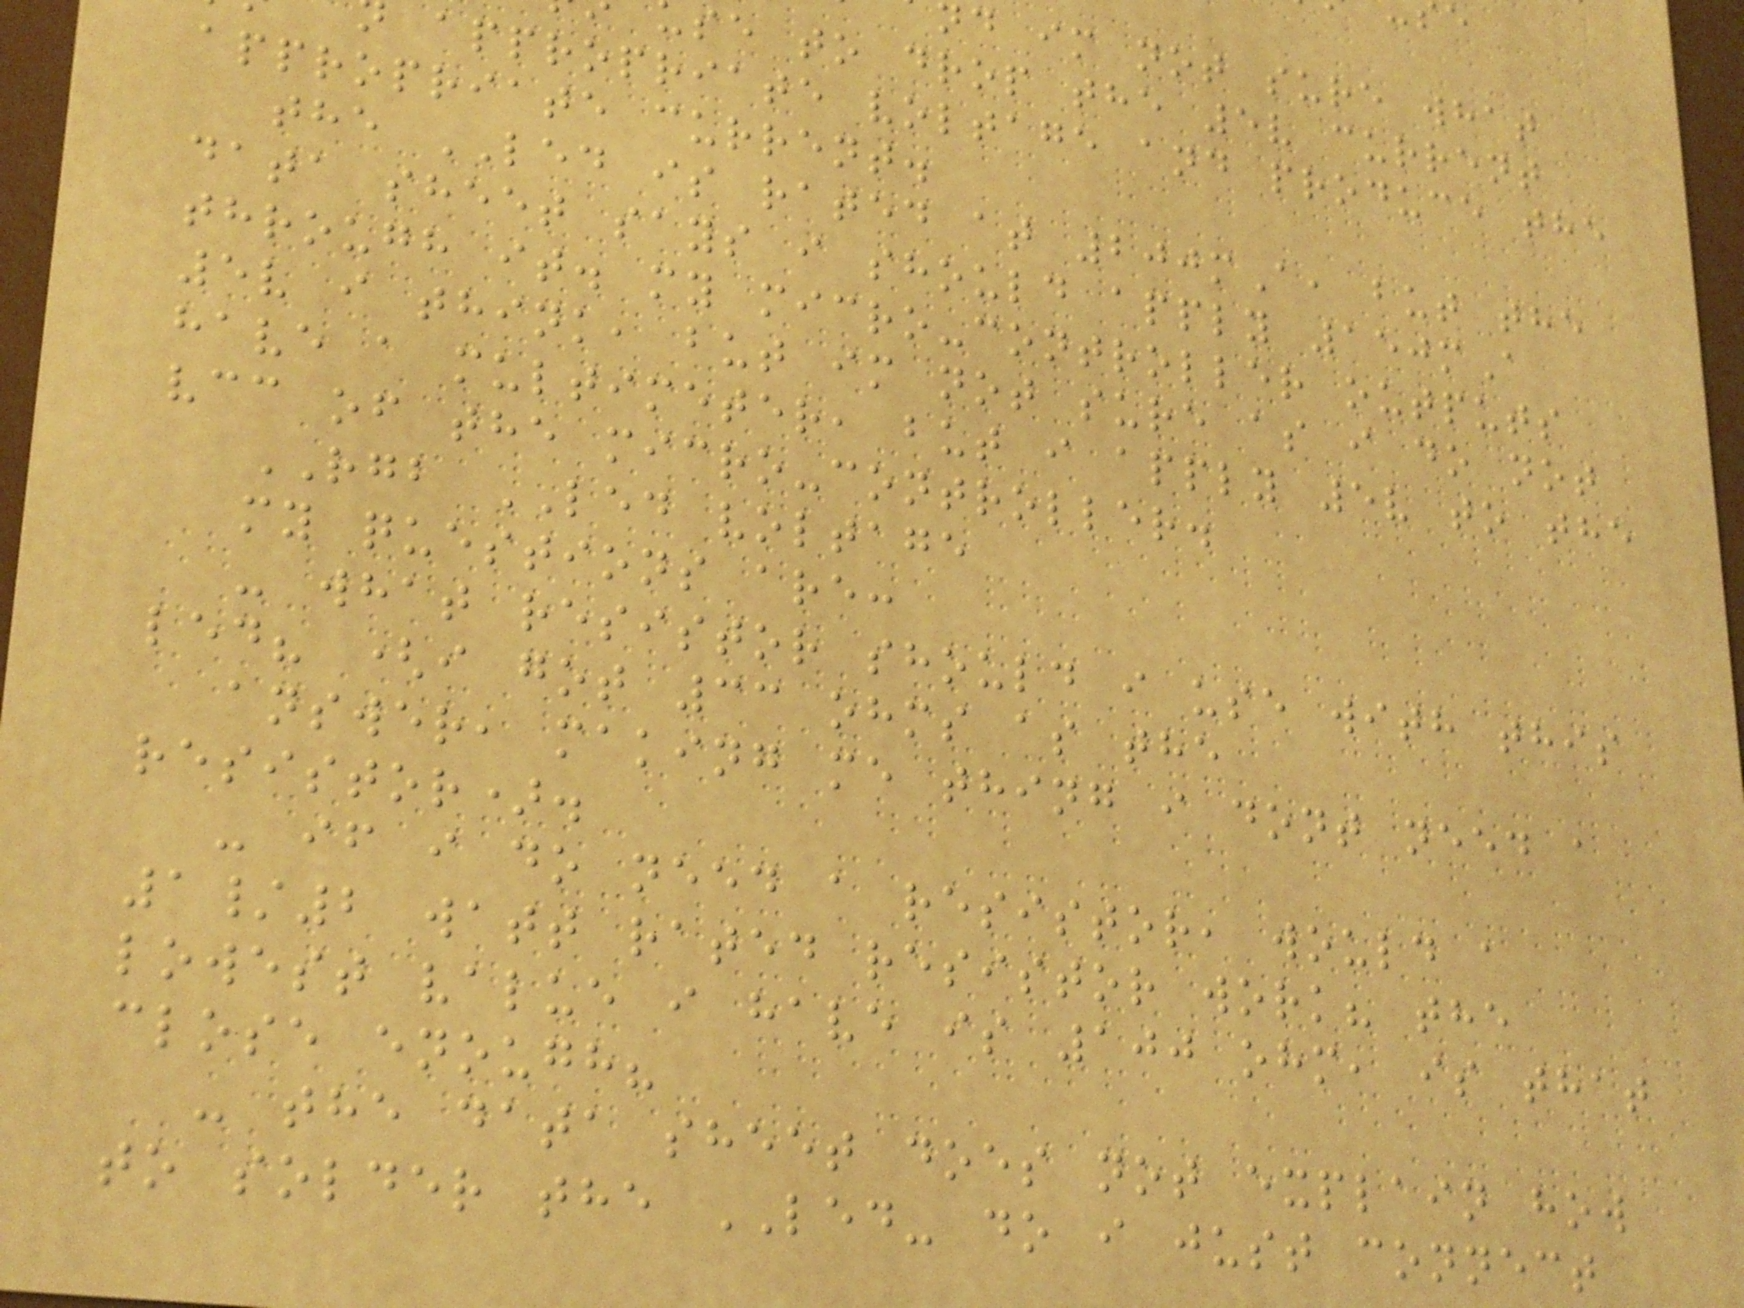nd im not sure what
se to drop the 5v current
appropriate voltage and produce the
appropriate current.
the LED is rated at 200mA, but the
data sheet says i should apply 150mA
through it. my micro-controller outputs
5v i think, but im not sure as i do not
have a multimeter, but i apply 5v to the
vcc of the micro-controller.
RGB LED voltage
my questions are:
- what resistor should i use with this
led? (i got 33 ohms as the
answer, making me thing i dont need a
resistor).
- if i do need a resistor, would a
1/2 watt rated resistor work? the
lowest value i have is 100 ohm, is that
close enough?
- the data sheet does not explain how
to solder the LED- do i just connect
